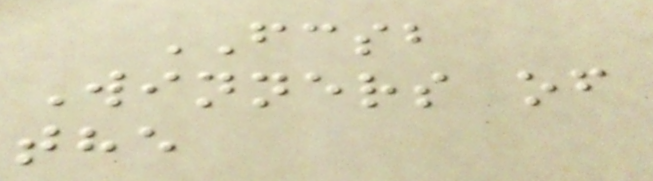FCSB
Winners of
the
